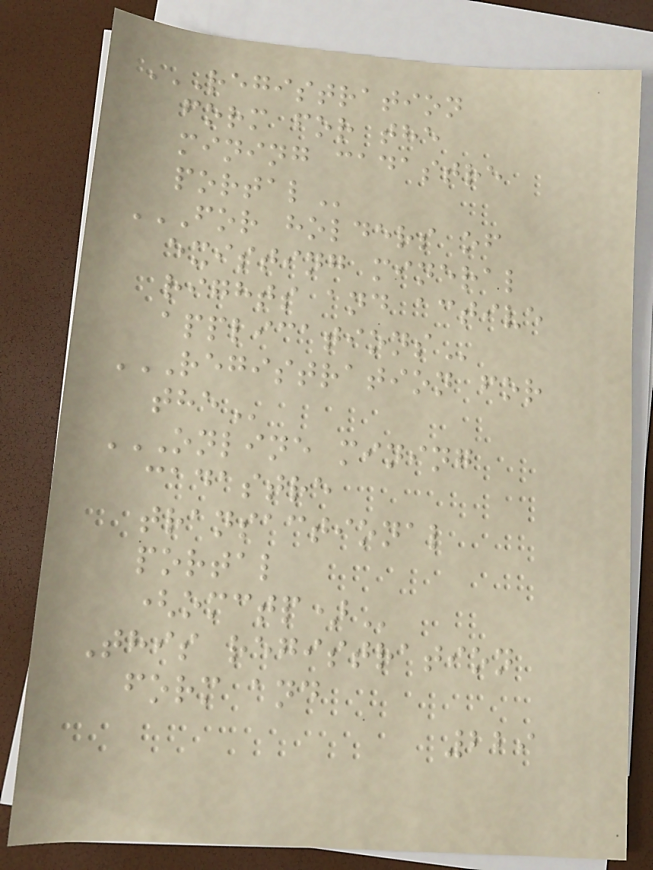REGISTRATION
FORM FOR THE
MINING CADASTRE
PORTAL
FOR HOLDERS OF
EXISTING MINERAL
RIGHTS AND ACTIVE
APPLICATIONS
REGISTRATION FOR
THE
ONLINE MINING
CADASTRE
TRANSACTIONAL
PORTAL
(OMCTP)
This registration
form and
229
